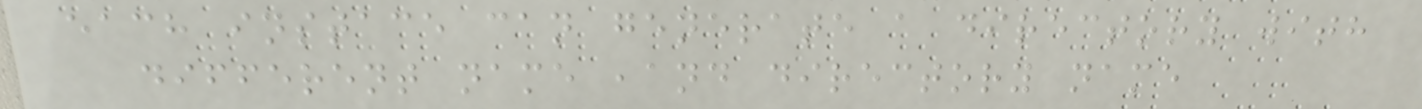each instace can generate a directory with
different name ,and directory name
